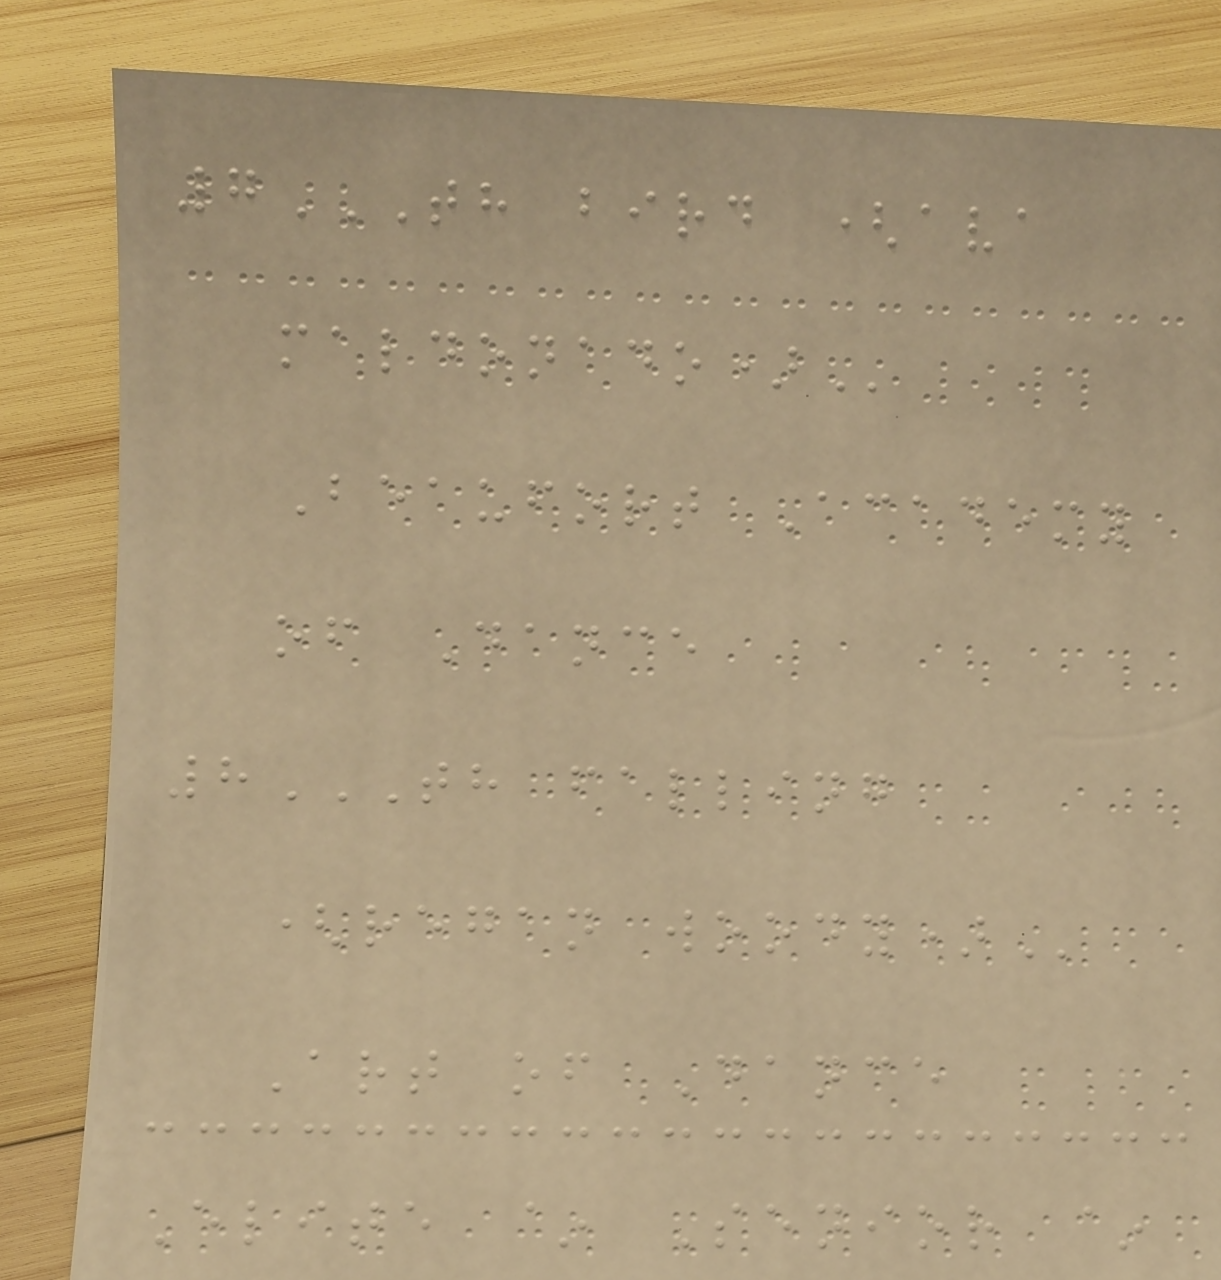7TH BIRD (AVA
MALDONADO)
Beaufort Academy
of Dance
8TH FALLING
(REGAN WOODY)
Art of Dance
Elite ~ Senior ~
